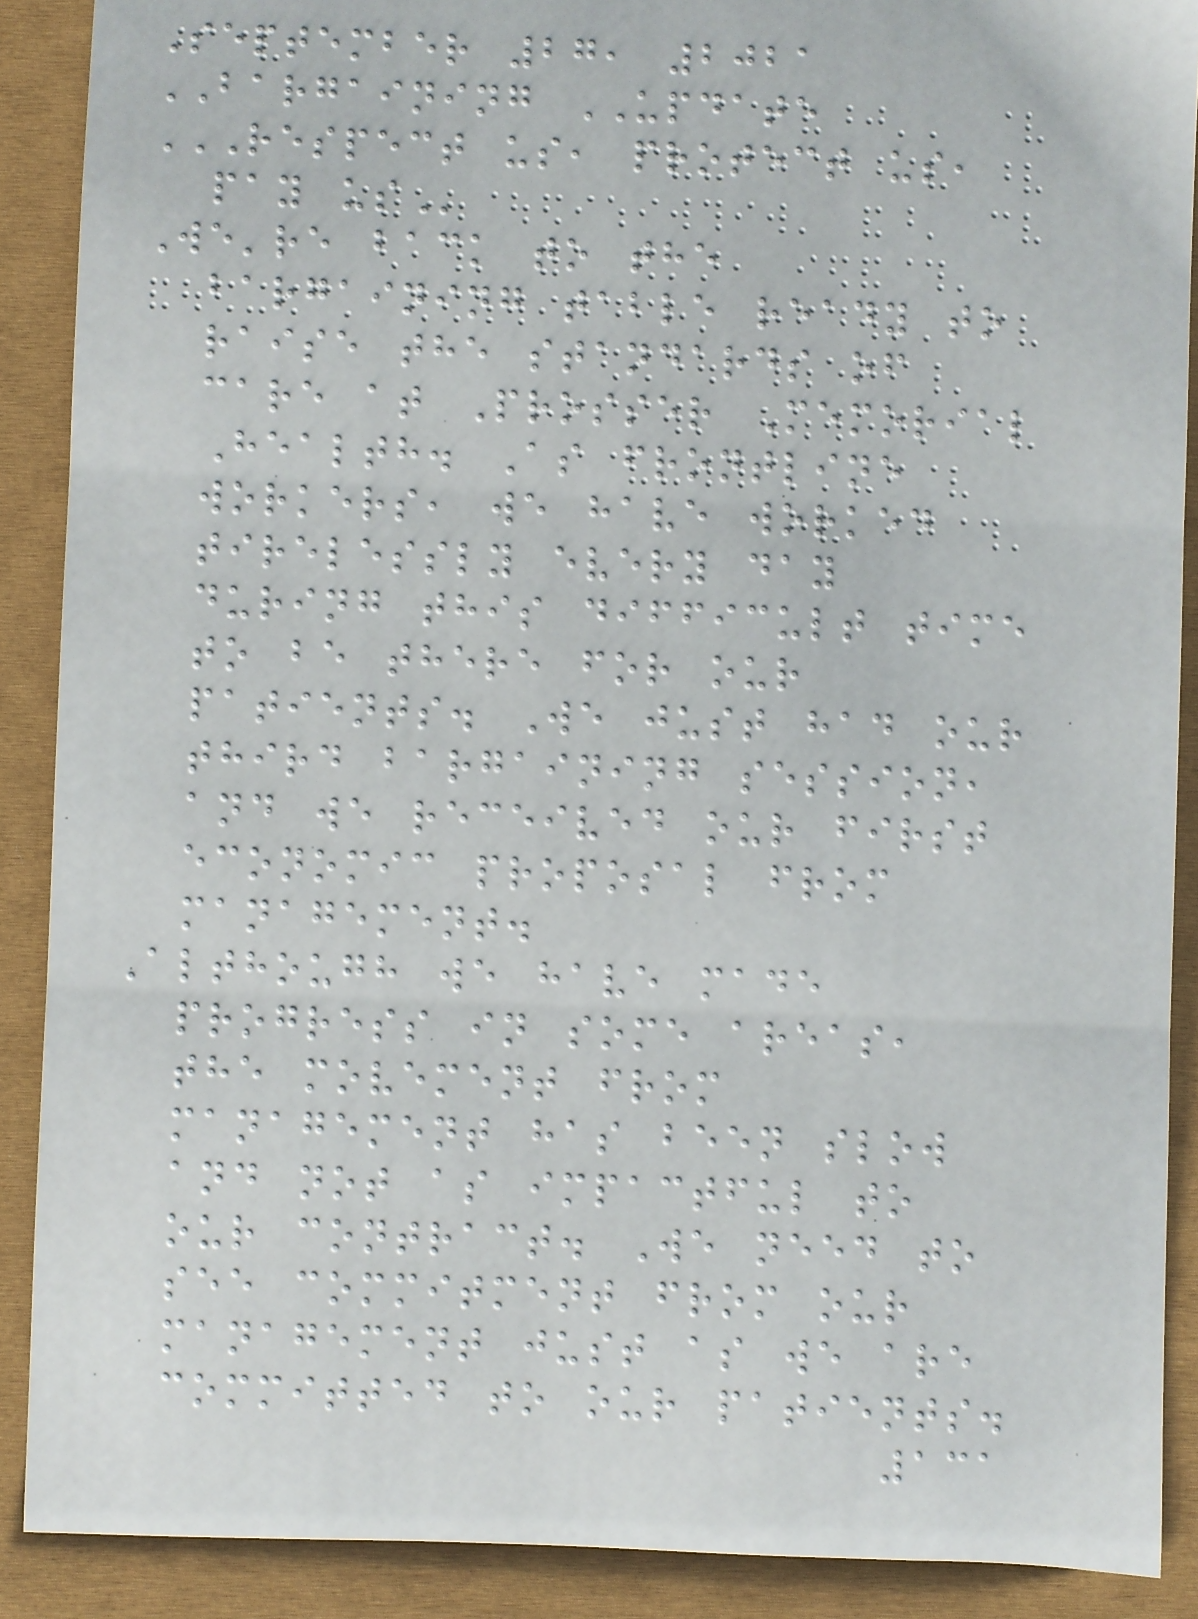September 27, 2021
BARGAINING UPDATE
RESPECT US, PROTECT US,
PAY US
We're back to the
bargaining table ready to
raise the standards of
care at Prosser Memorial
Health. As frontline
workers, we have worked
tirelessly every day
during this difficult time
to be there for our
patients. We just had our
third bargaining session,
and we received our first
economic proposal from
management.
Although we have made
progress in some areas,
the movement from
management has been slow
and not as impactful to
our contract. We need to
see commitment from our
management just as we are
committed to our patients.
131
